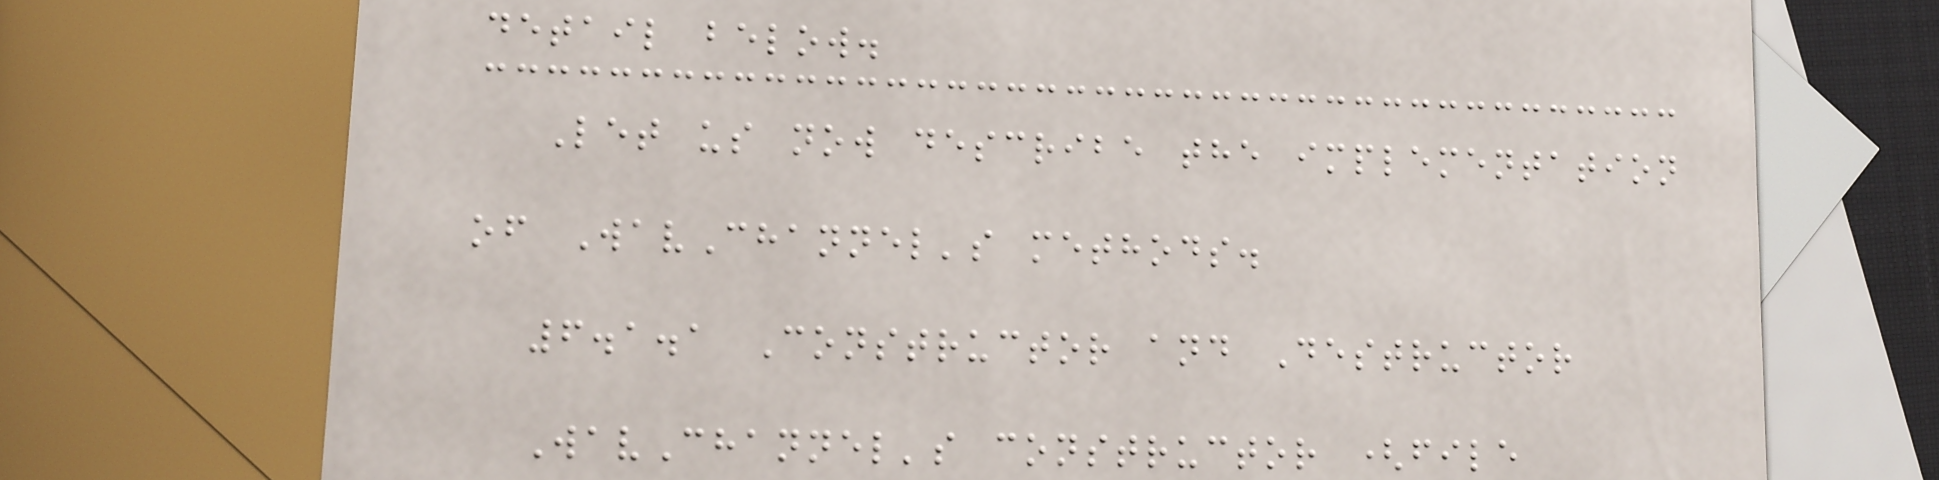detail below.
Let us now describe the implementation
of WavChannel's methods.
6.1.1 Constructor and Destructor
WavChannel's constructor (file
